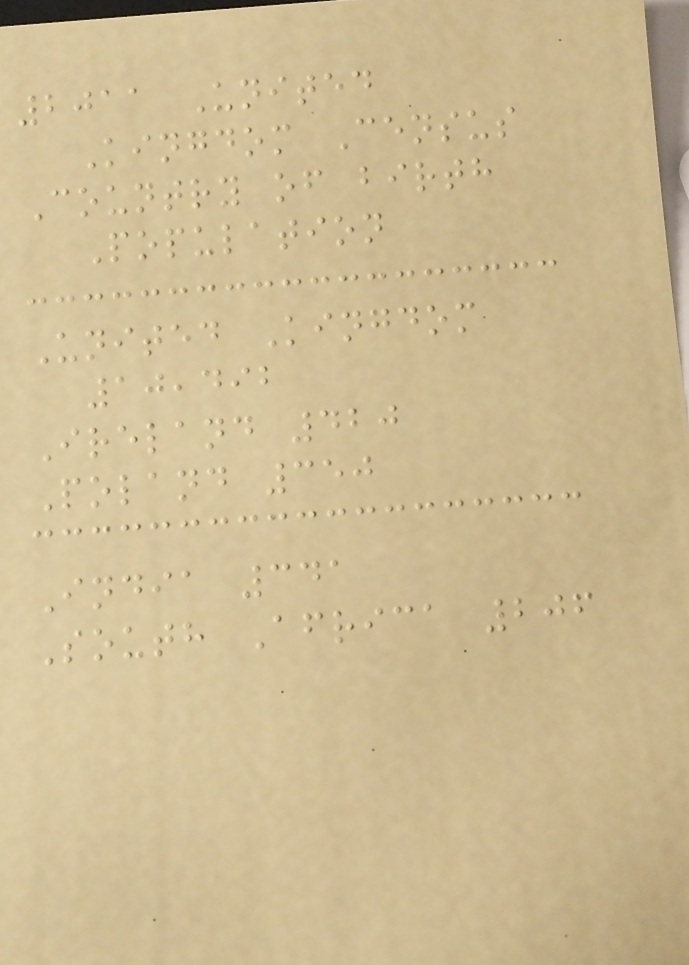2011 United
Kingdom Census
Country of birth
Population
United Kingdom
10,492
Ireland 420
Poland 350
India 341
South Africa 206
